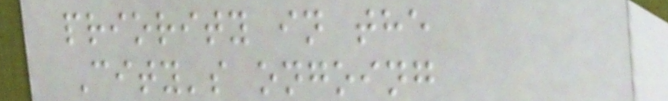priority in the
City's ongoing
